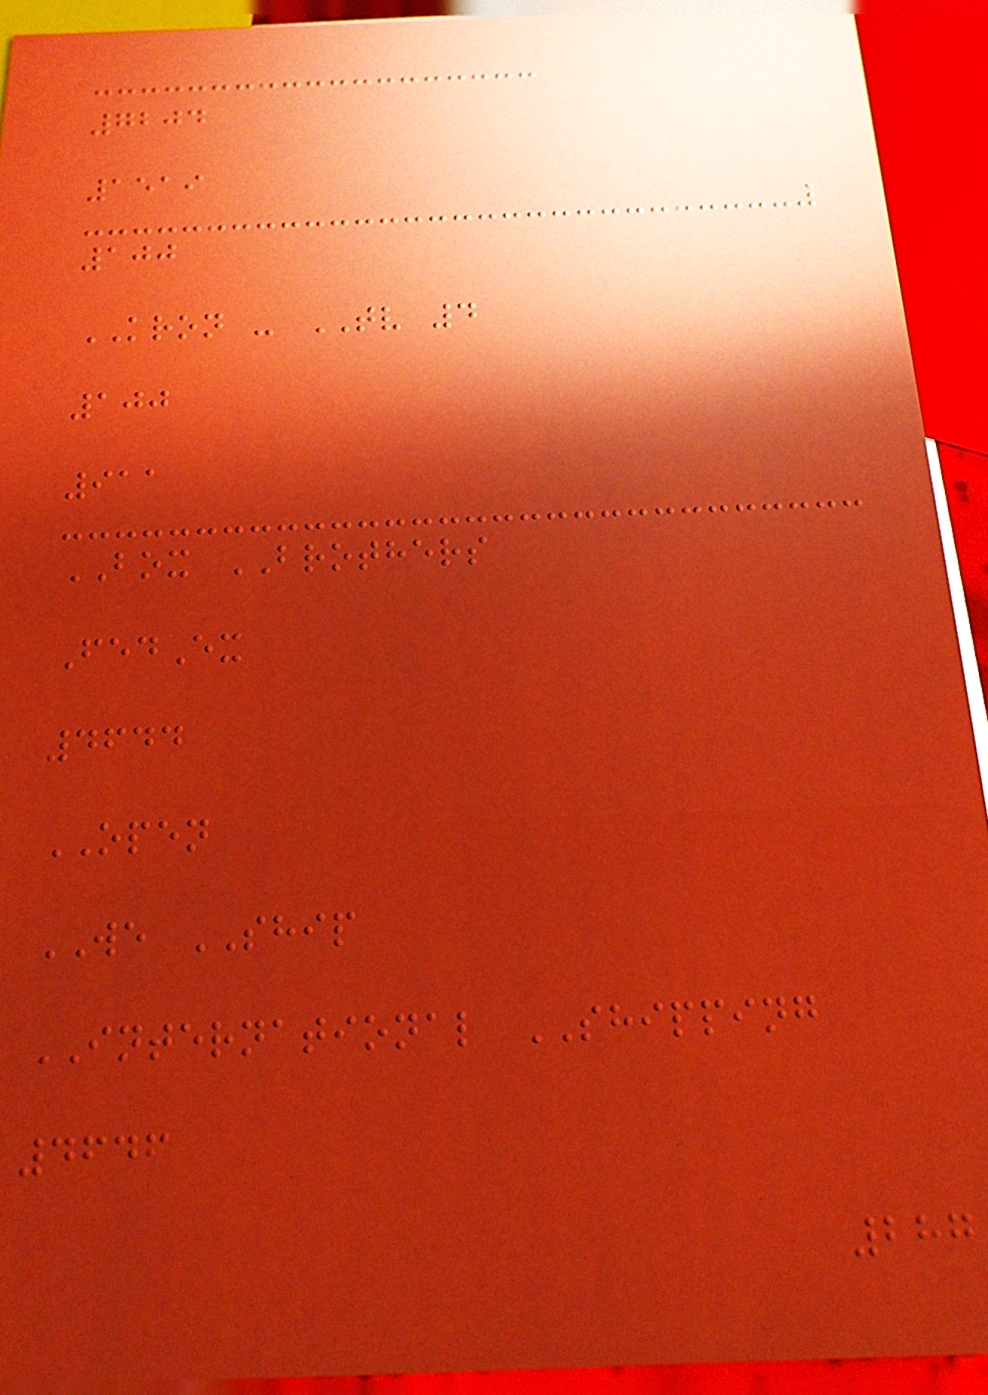7204
1519
100
KRON - TV 4
100
911
BOX BROTHERS
FedEx
4644
OPEN
WE SHIP
INTERNATIONAL SHIPPING
4646
287
